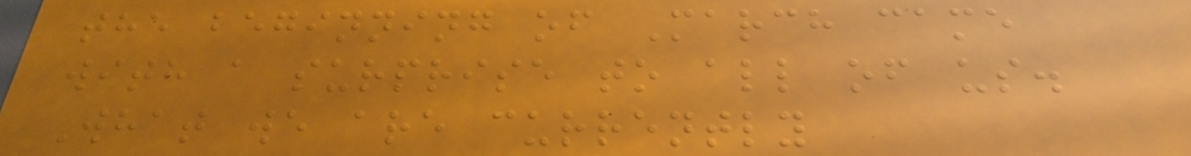the beginning of March came
with a surprise to all of us.
What we are currently
